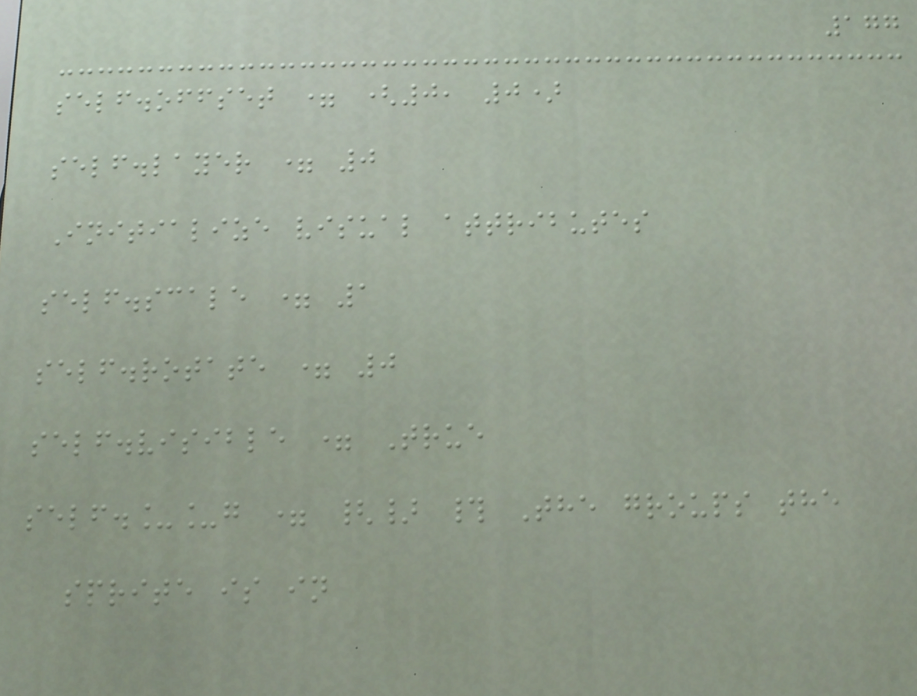177
self.offset = (0, 0)
self.layer = 0
Initialize visual attributes
self.scale = 1
self.rotate = 0
self.visible = True
self.__g = {} # The groups the
sprite is in
